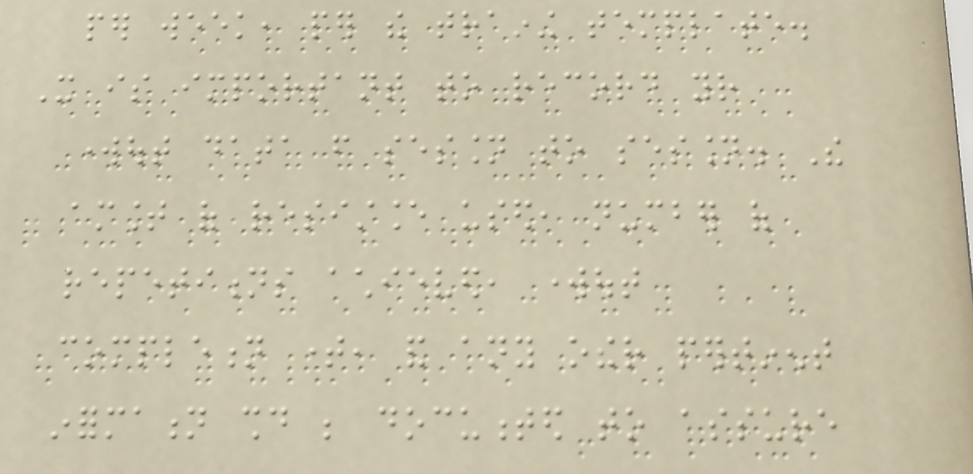per week, per the training template.
It is important to record your
workout data from session to session. The
amount of resistance used, number of
repetitions achieved, workout
completion time, and any other pertinent
information should be documented to assure
